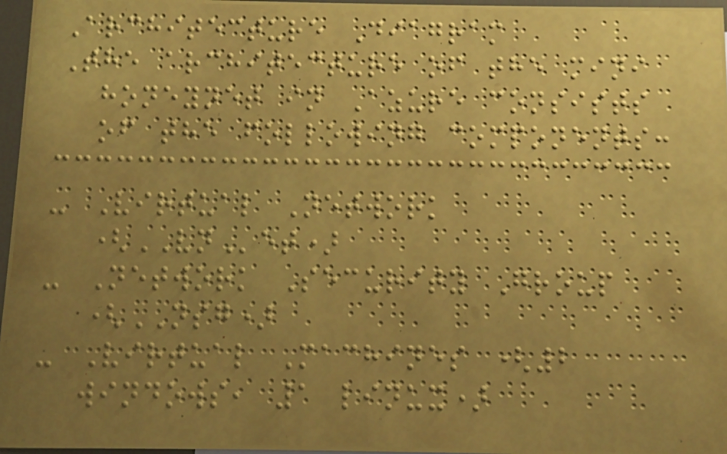Architecture Diagram
The architecture of the mini
honeynet in Azure consists
of the following components:
- Virtual Network
(VNet)
- Network Security Group
(NSG)
- Virtual Machines (2
windows, 1 linux)
